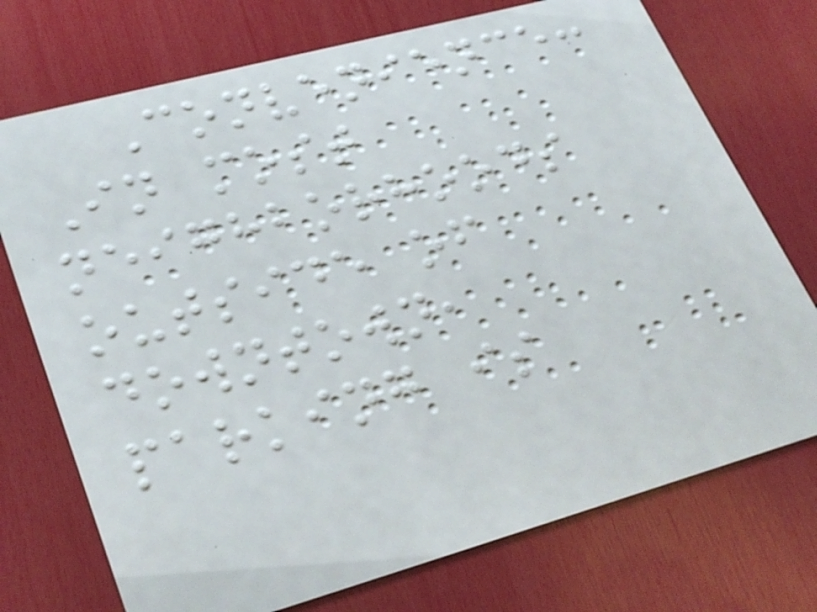Convenience:
In most
neighborhoods
outside of
downtown,
parking is
